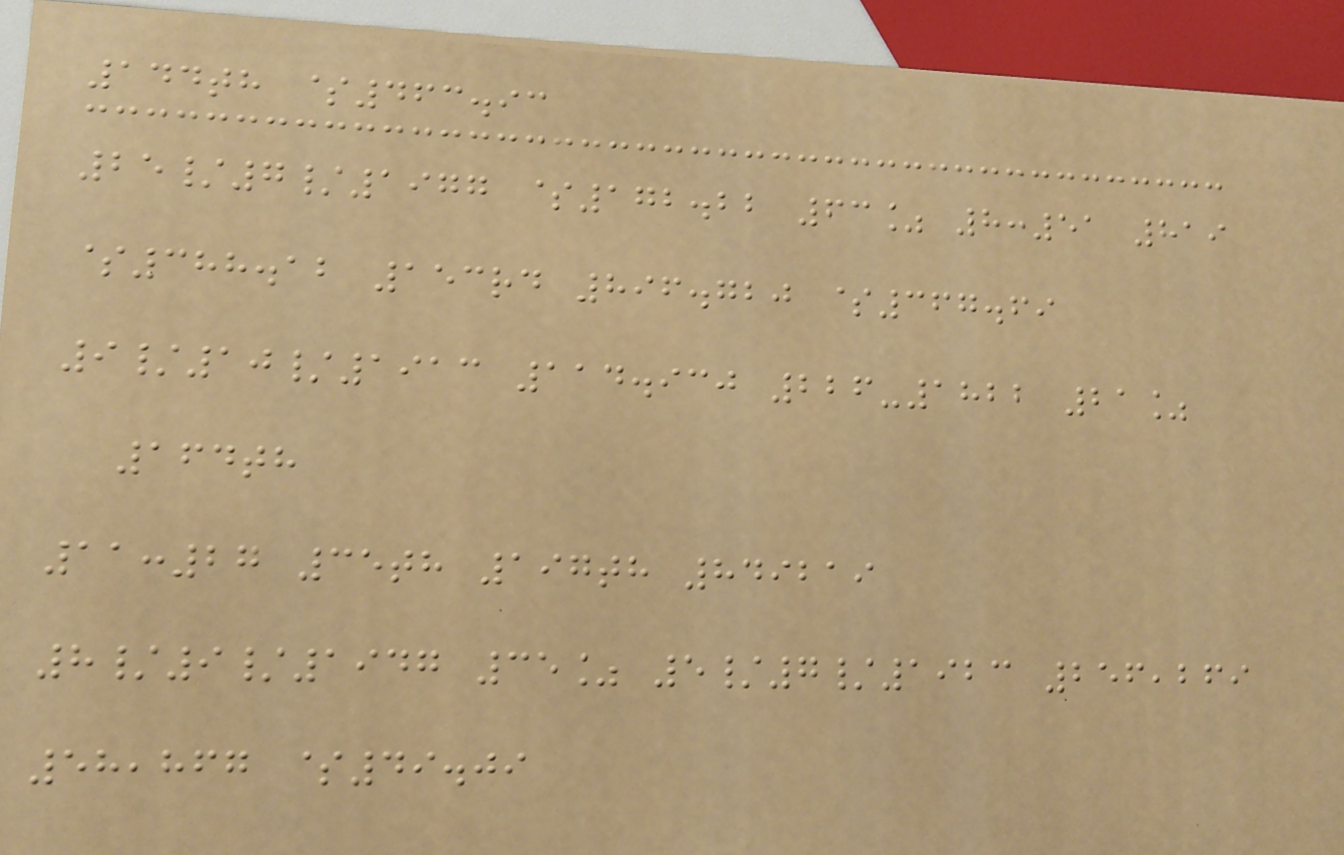144th $463.93
25/7/1977 $172.22 63% 8:51 819
$388.12 153rd 896.720 $367.69
9/10/1913 114.930 226-1822 21%
164th
11:27 35th 197th 849219
8/9/1947 35% 5/7/1923 256,269
58,867 $49.09
